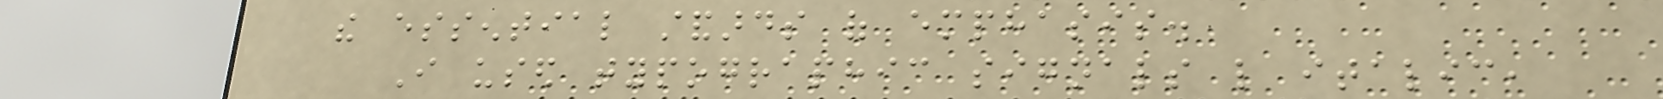the essential standards of emphasis.
I used typographic signals like italic,
